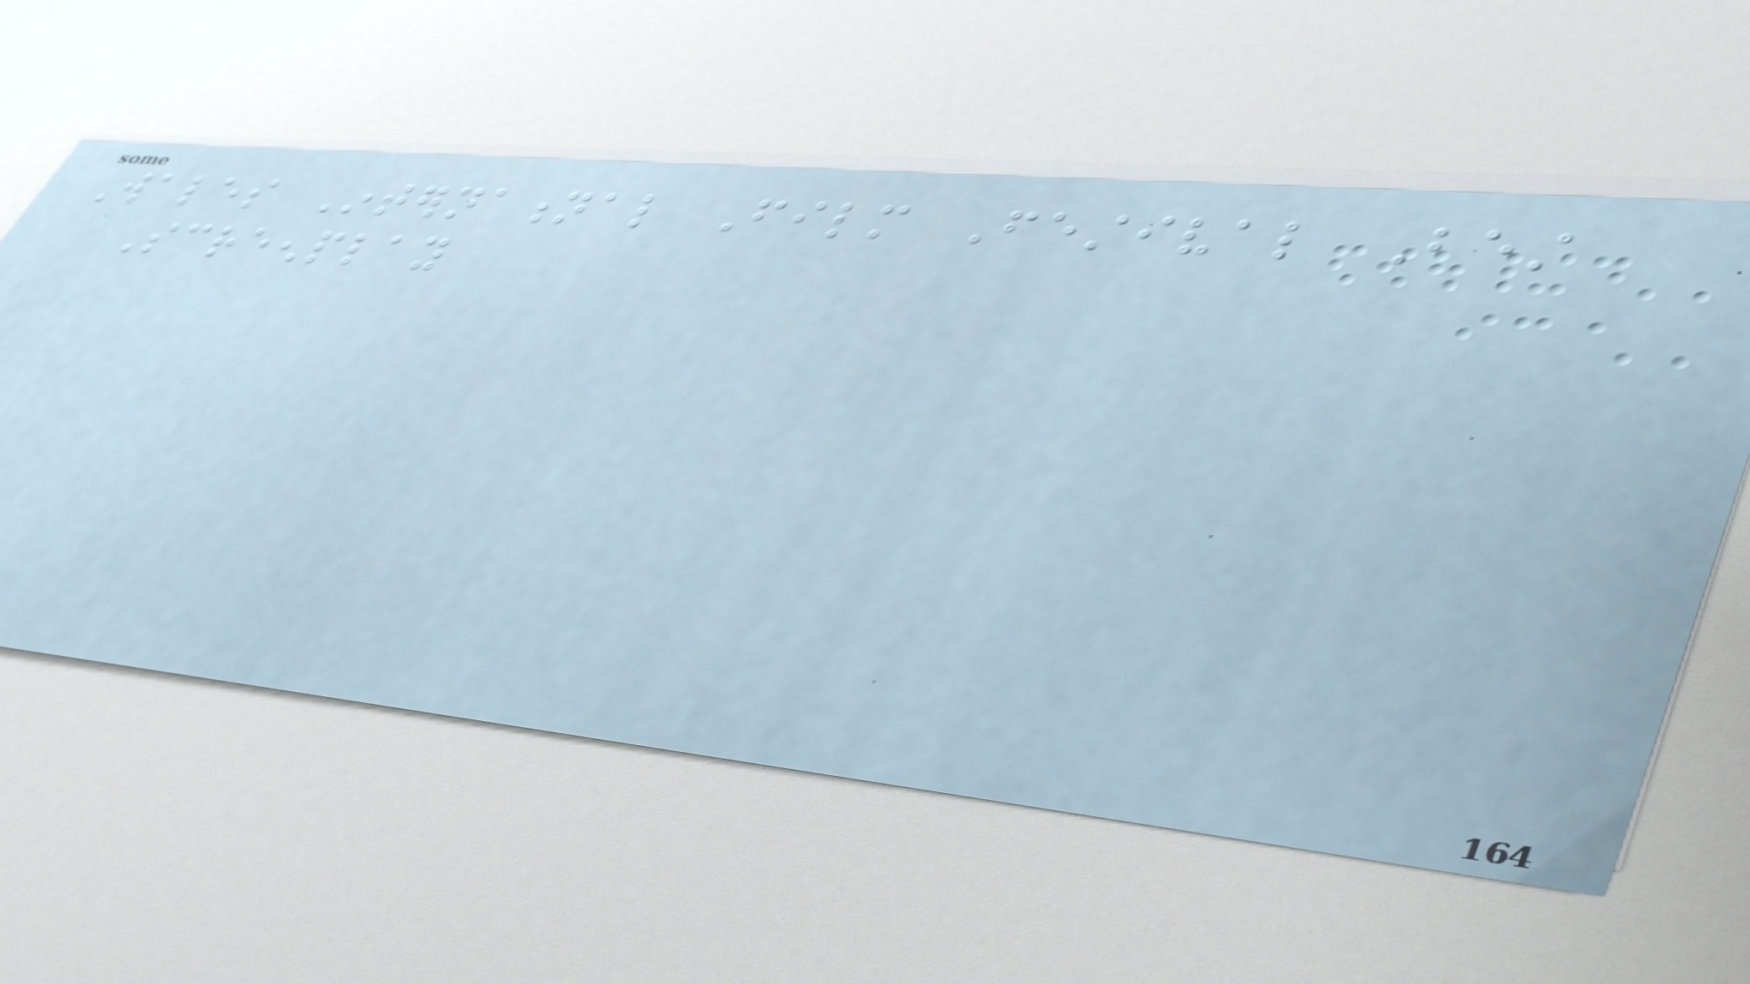Wales International Film Festival Best
Screenplay
